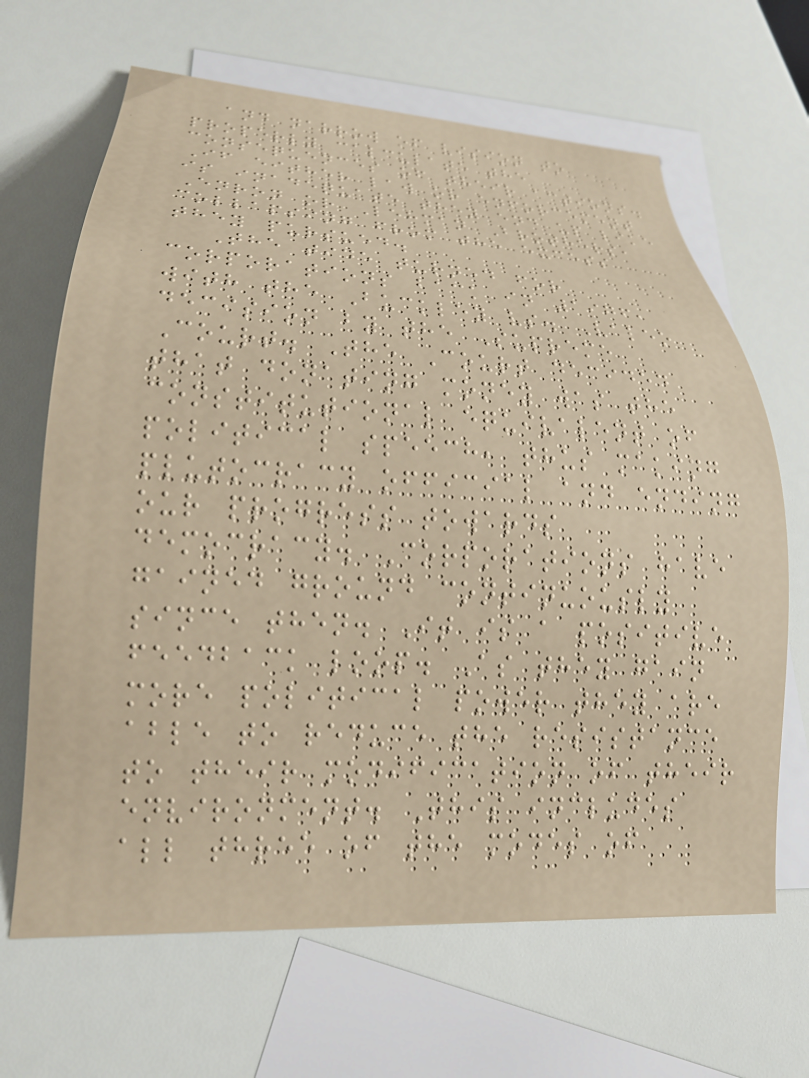and narrow of vision to
properly calculate the
consequences of their actions.
If either law or enforcement
is inadequate they end up like
Enron or Lehman Brothers,
collapsing from the excess
they pursued.
The tide turned for
corporations back in 1976,
with the Buckley vs. Valeo
decision by the Supreme
Court. The Court decided
that donating money was the
constitutional equivalent of
political speech, thus making
plutocracy official and ending
our progress towards
democracy. Corporations have
gained ground continuously
since then. It is a positive
feedback loop. As they gain
more political power they are
able to reduce the resistance
to their modification of their
environment. This includes
all three of the modes of
